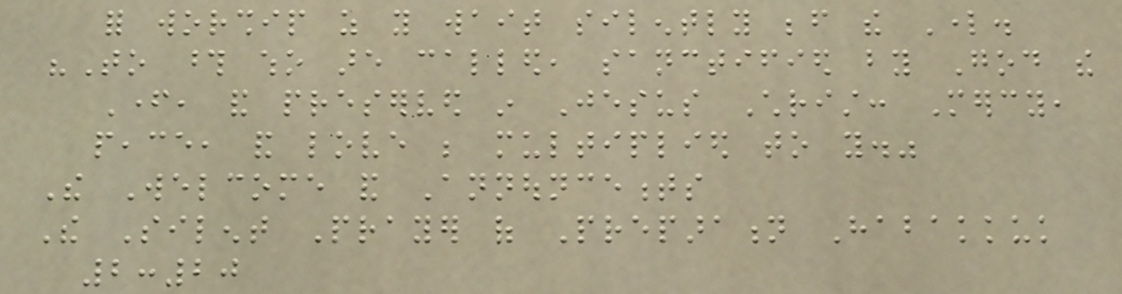for worship as you wait silently before the Lord.
"To those who are called, sanctified by God the
Father, and preserved in Jesus Christ: Mercy,
peace, and love be multiplied to you."
The Welcome and Announcements
The Silent Prayer of Preparation Habakkuk
2:20
